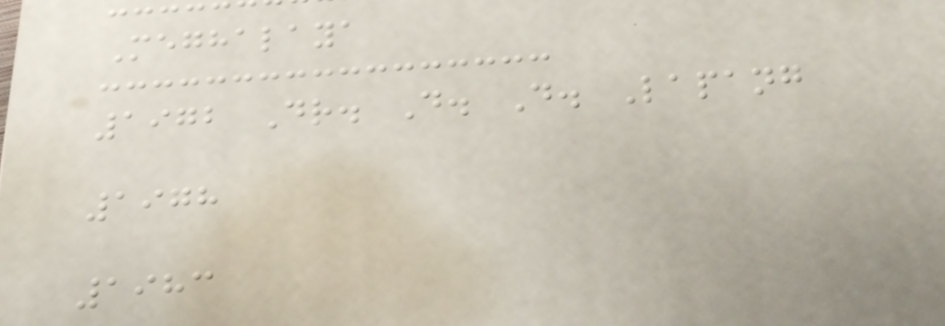Meghalaya
1972 Dr. D. D. Lapang
1978
1983
